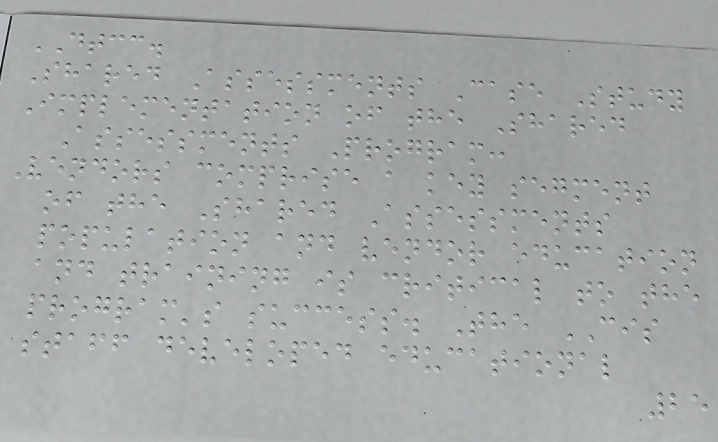DTCC.
Shared Assessments Case Study
Implementation of the Shared
Assessments Program:
Vendors comprise a key segment
of the Shared Assessments
population and vendor education
and training is critical to the
program's success. The CIS
staff developed educational
25
